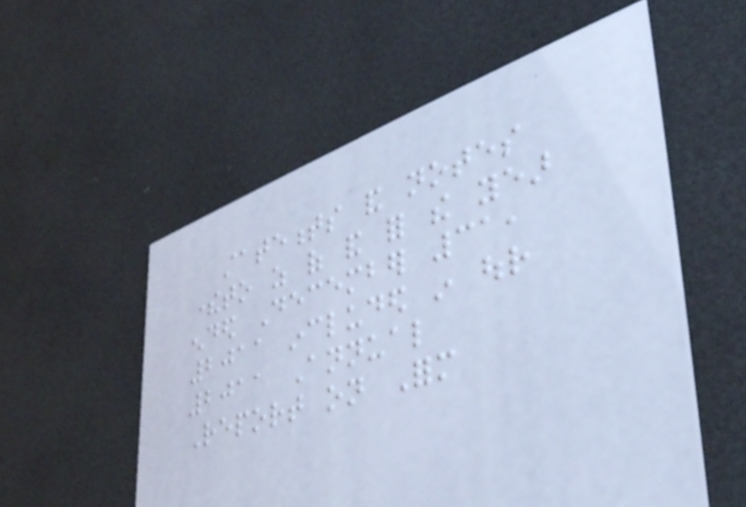statements and notes
thereto as of and for the year
ended December 31,
2011 included in our
2011 Annual
Report on Form
